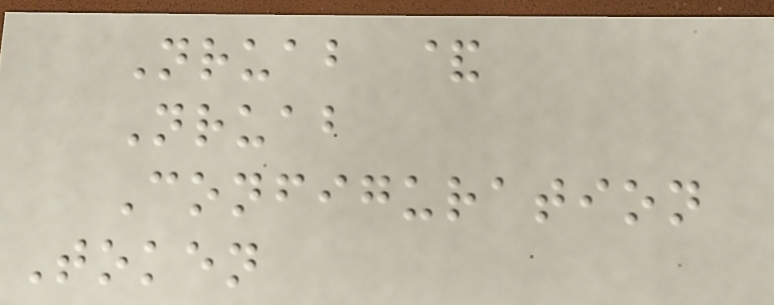Nruab &
Nruab
Configuration
Token
